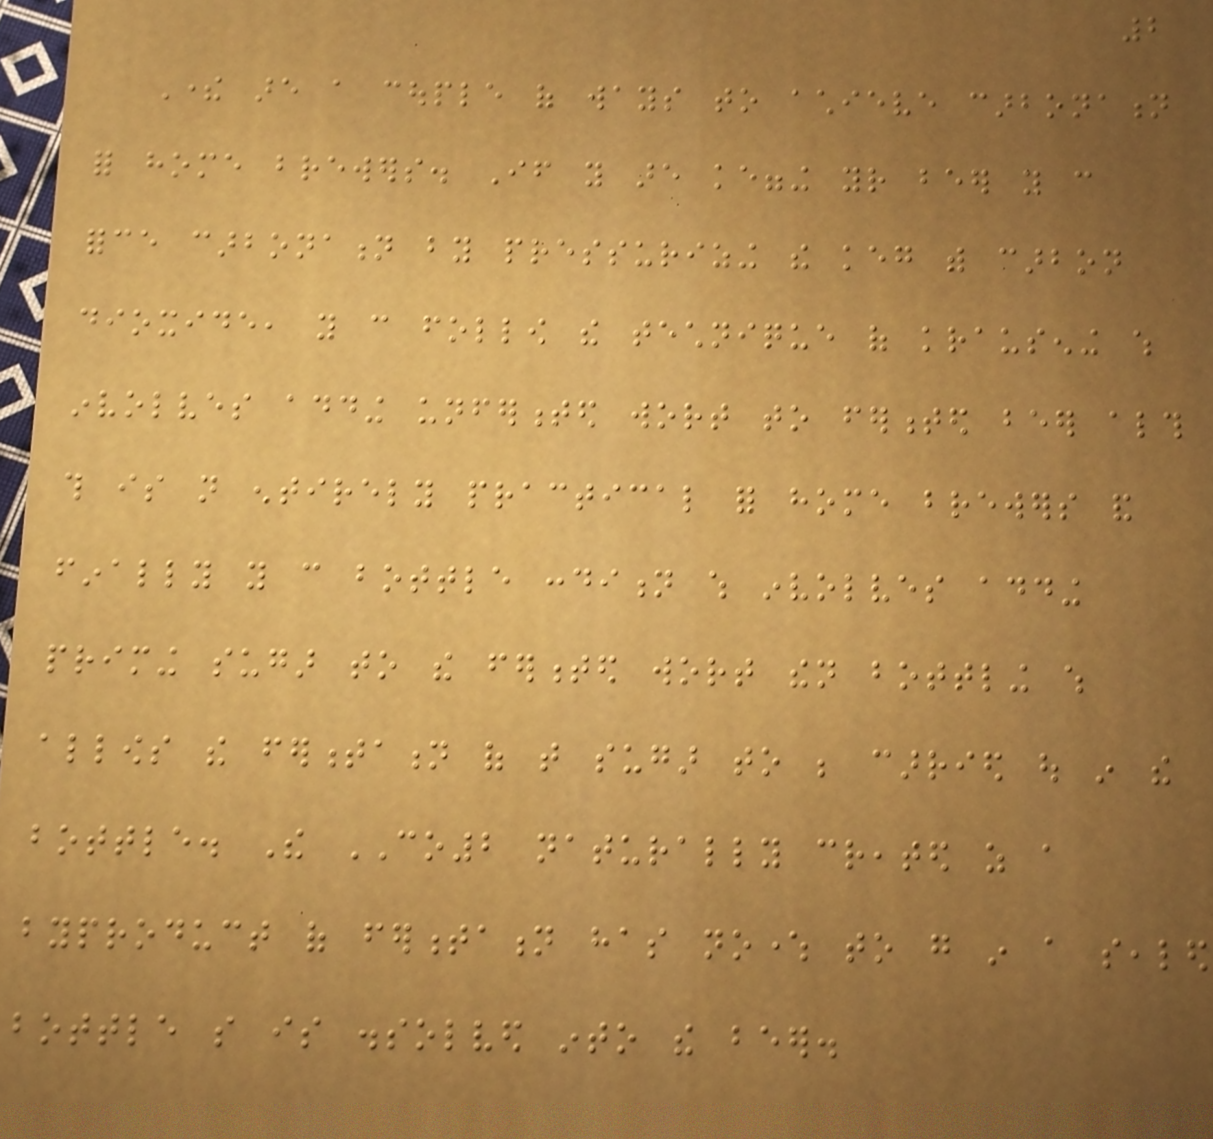2
There are a couple of ways to achieve carbonation
for home brewers. If you are kegging your beer you can
force carbonation by pressurizing the keg with carbon
dioxide, you can follow the technique of krausening which
involves adding unfermented wort to fermented beer although
this is not entirely practical for home brewers and
finally you can bottle condition which involves adding
priming sugar to the fermented wort then bottling which
allows the fermentation of that sugar to be carried out in the
bottle. The CO2 naturally created as a
byproduct of fermentation has nowhere to go in a sealed
bottle so is dissolved into the beer.
